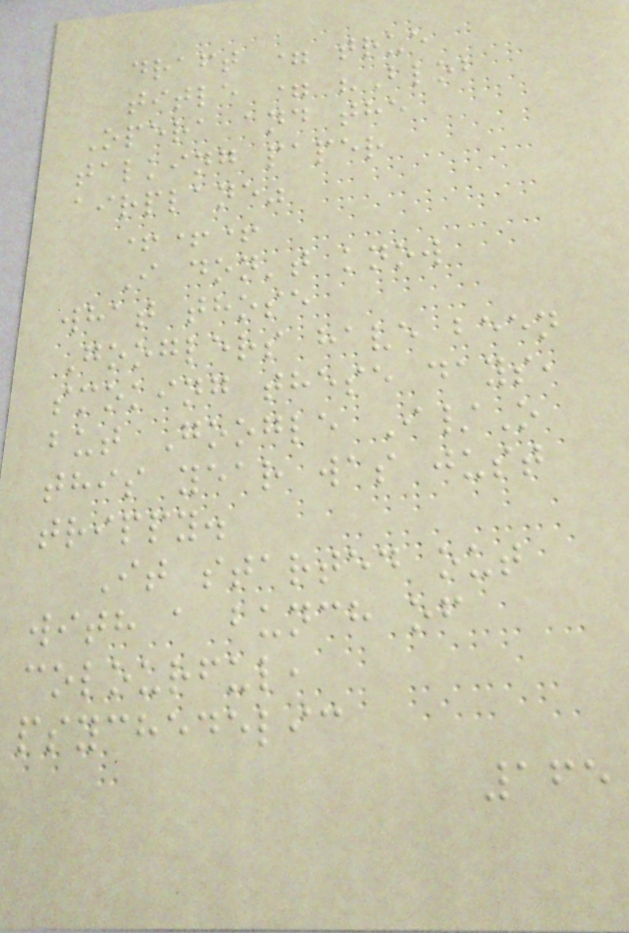draft = true
title = "Blob
Opera and the
talking paper
airplane"
+++
I don't know
what those
Googlers have been
smoking these days,
but Google I/O
this year was just
trippy.
It started out
with a bunch of
colourful,
psychedelic
165
